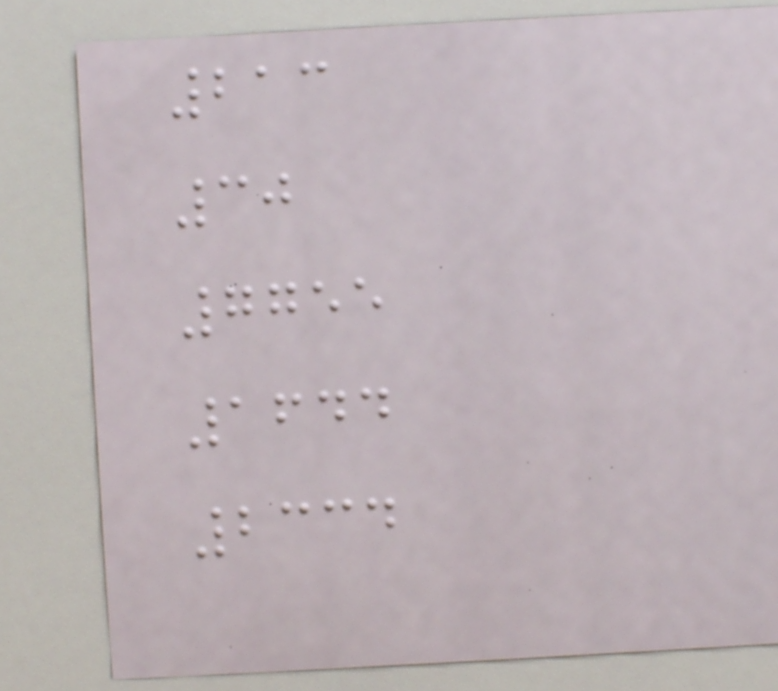213
30
7755
1644
2334
